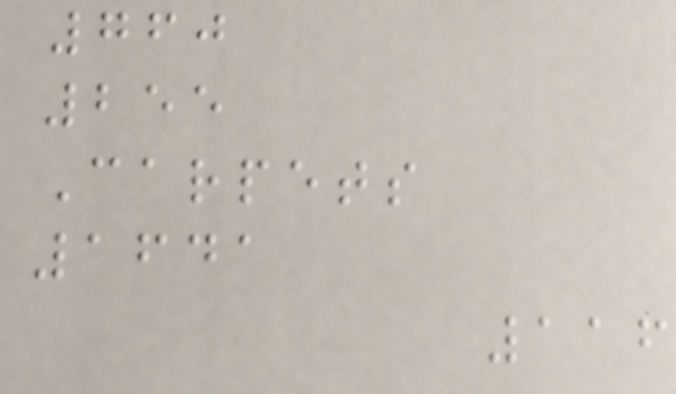760
255
Carpets
1641
116
